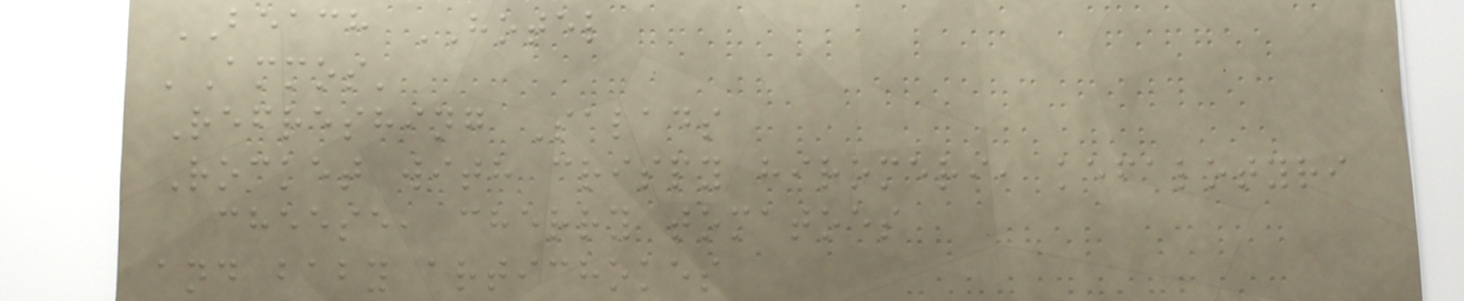BEACH HOTEL
'Ammos'
Refreshing Salads
Rocket with crispy hiromeri, kefalotyri
cheese, cherry tomatoes
and baby artichokes
